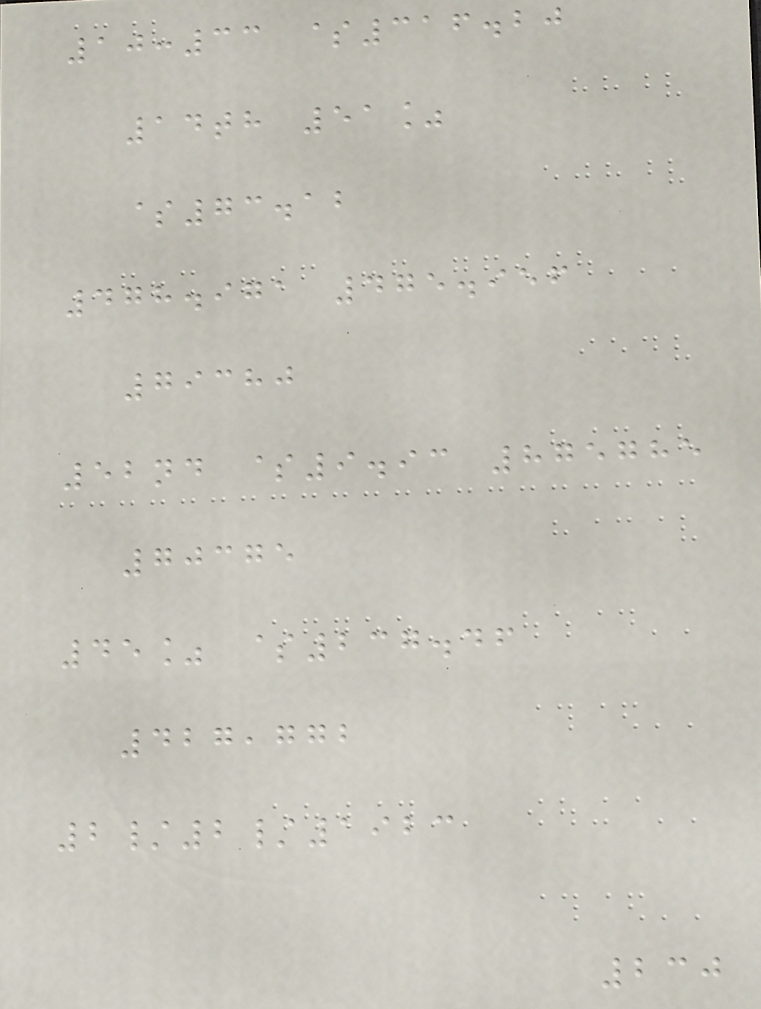10:33 $316.20
14th 51%
$73.12
478.971 475.956
79380
52nd $9.93 875785
70375
45% $237.46
427,772
2/2/1923
230
